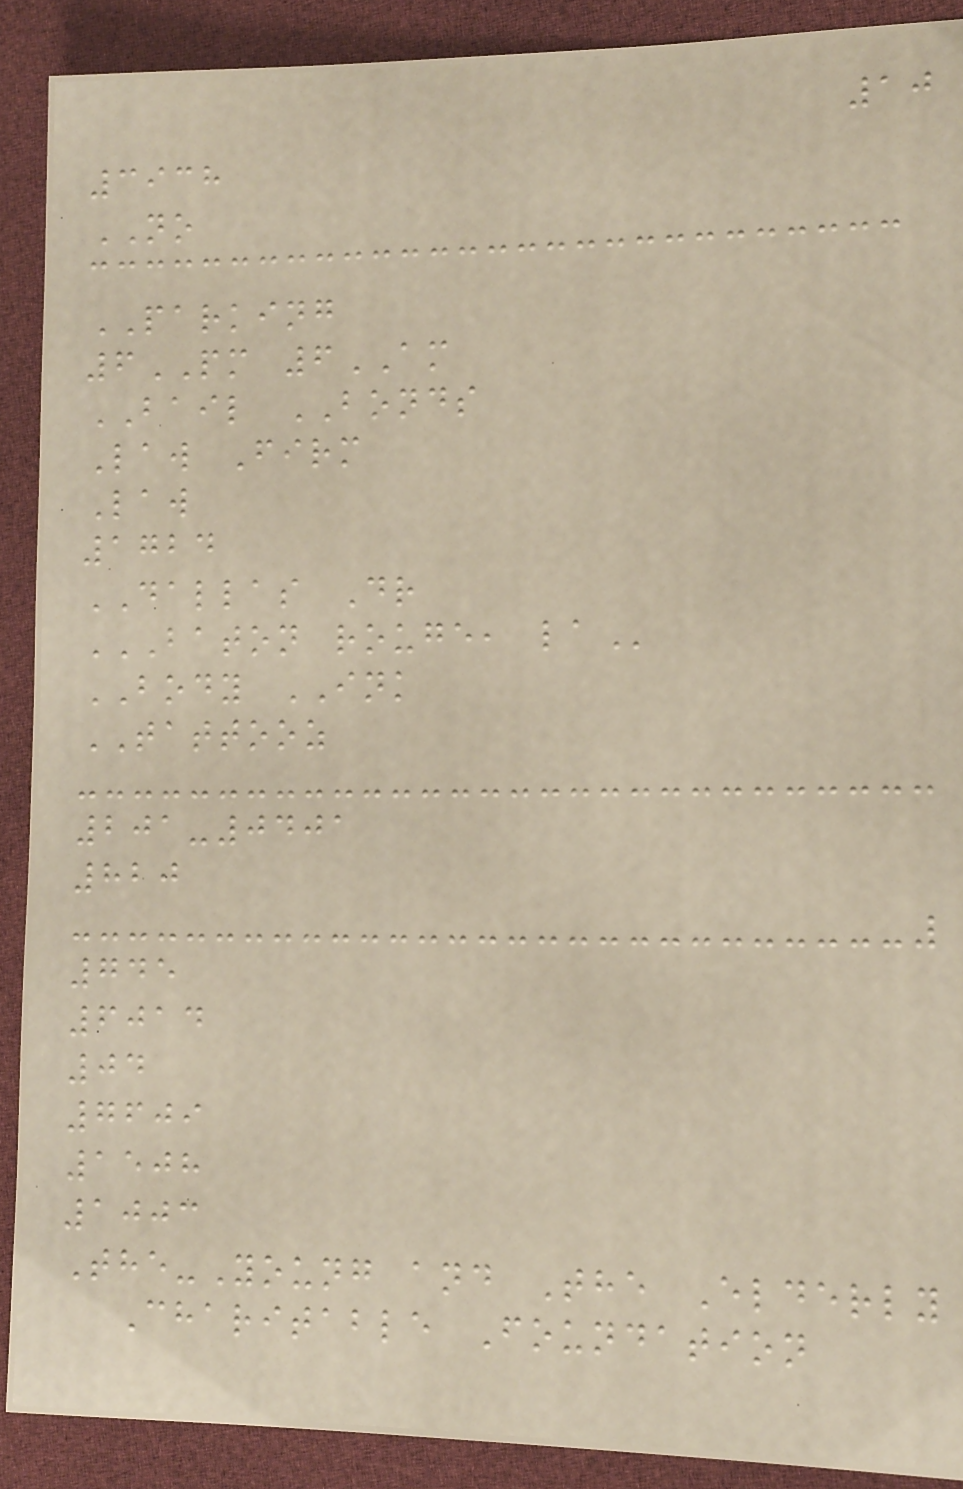10
3938
NO
PARKING
6PM 6AM
BAIL BONDS
Law Firm
Law
1724
DALLAS Dr
BATON ROUGE, LA
BODY INK
TATTOOZ
201-0401
820
745
6014
04
7609
1508
1003
The-Young and The Elderly
Charitable Foundation
